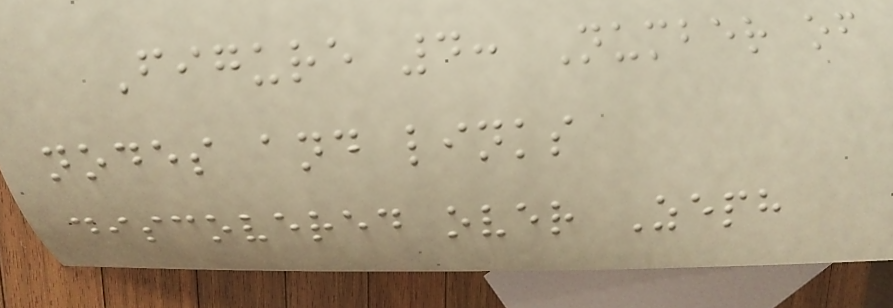Figure 4: Number of
nodes and links
discovered over Zeph
